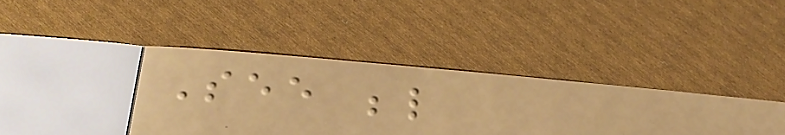See below
